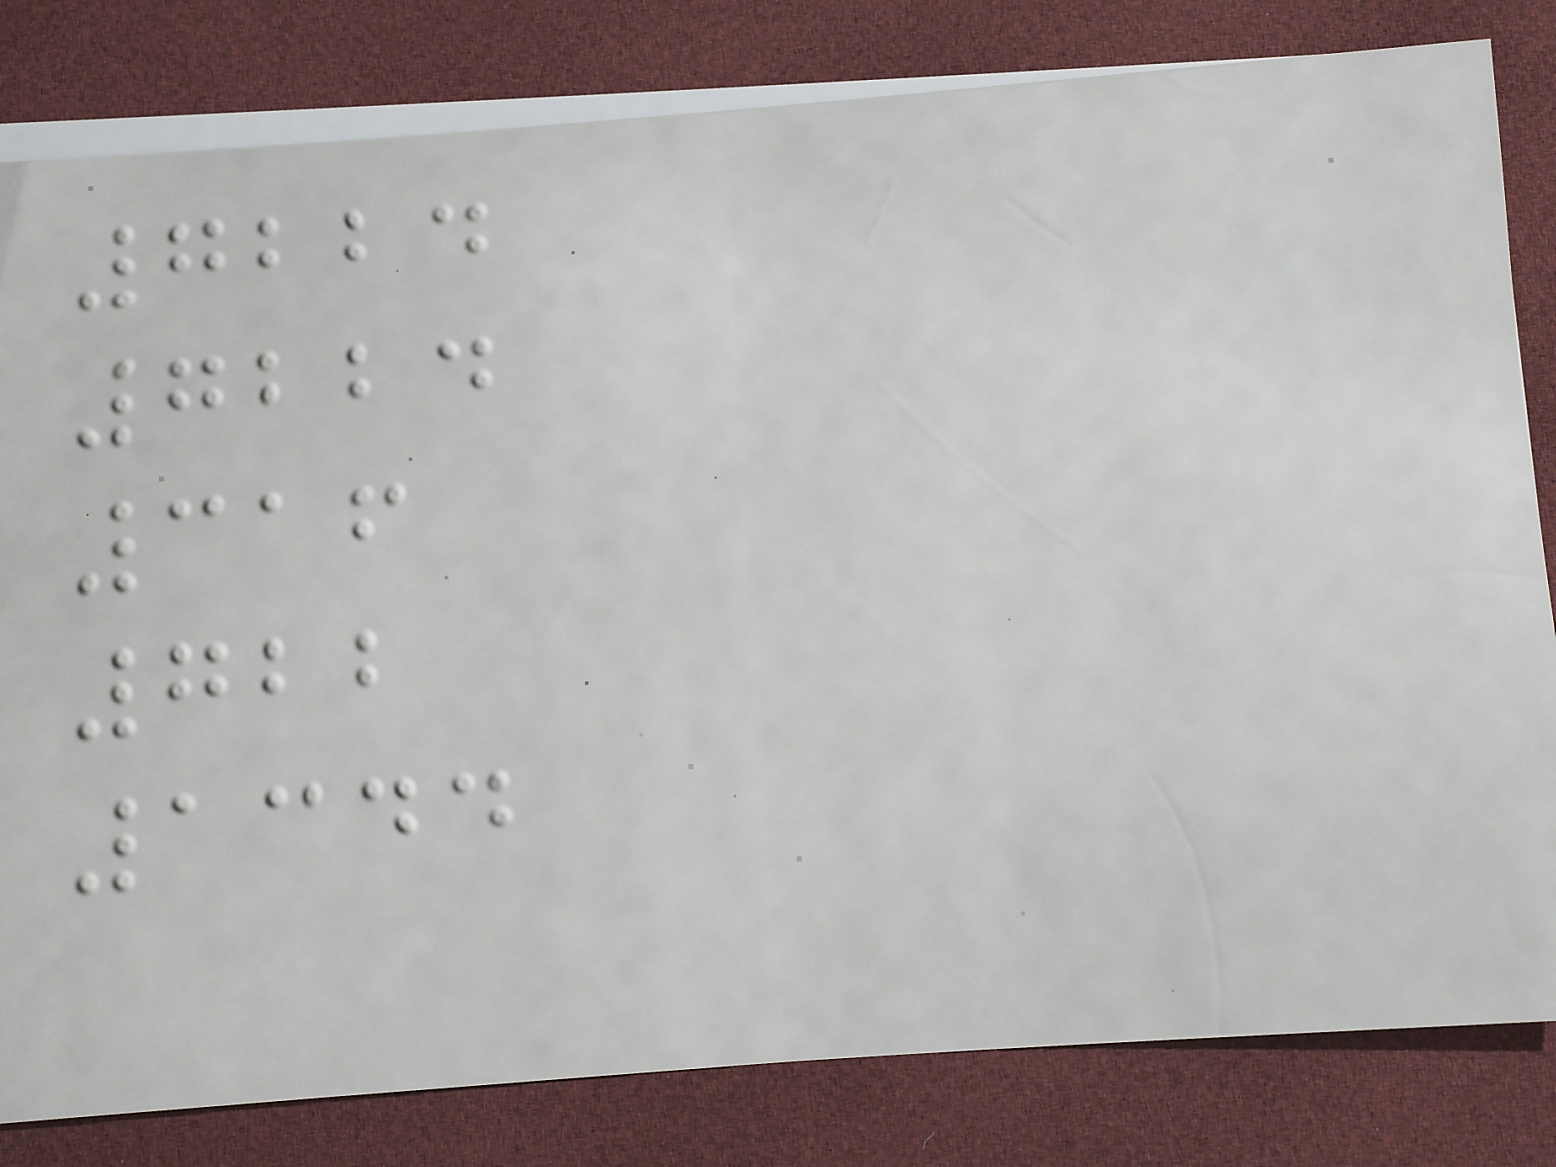7224
7224
316
722
1344
